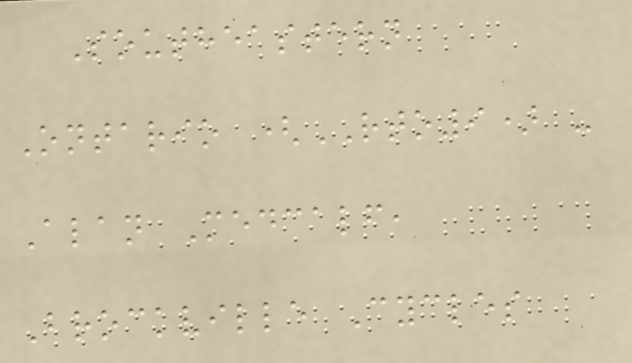Southeastern
Ontario (RTO9) -
Alan Medcalf,
Brockville Cycles
